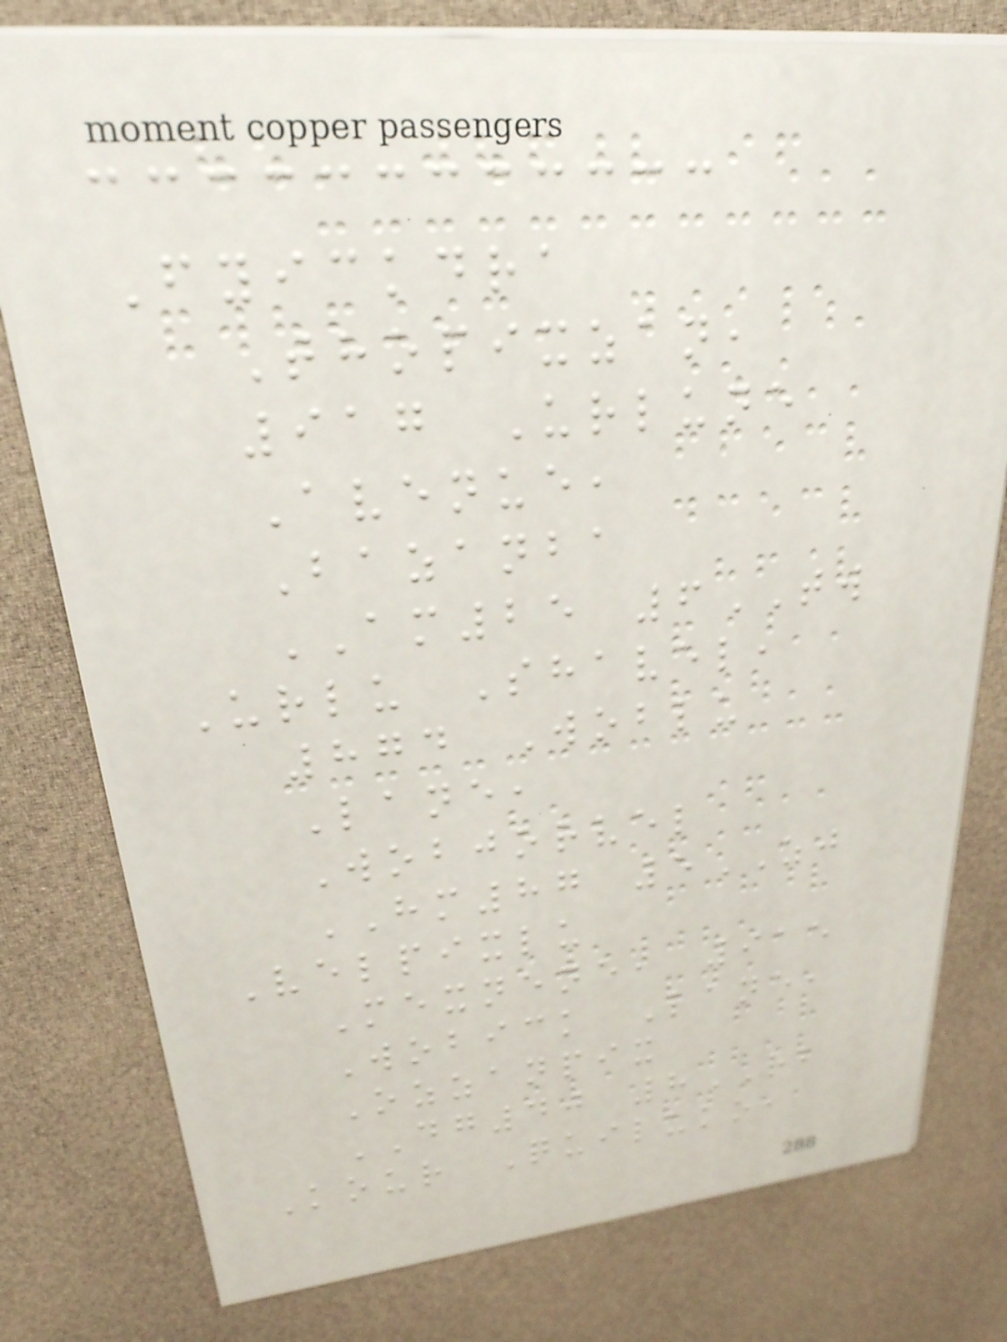Fyickdra
Thopixzan,
917 Urlune
Avenue,
Bazanba
AM25 6TW
Urlu Shavel,
874 Woblu
Lane,
Wobjorvel
HM87 5ZJ
Velpixlu
Mexnene, 915
Wobick Lane,
Ozzanpix
DG40 8RB
Kour Quiluko,
